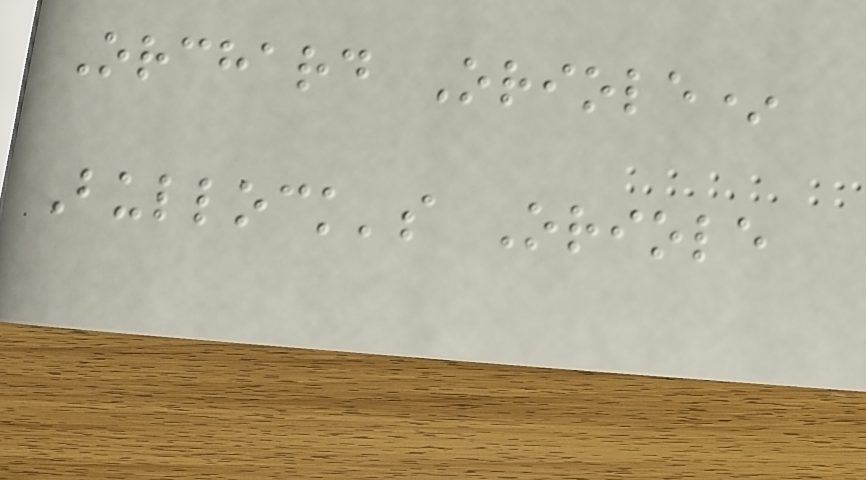Orchard Oriole*
Bullock's Oriole
